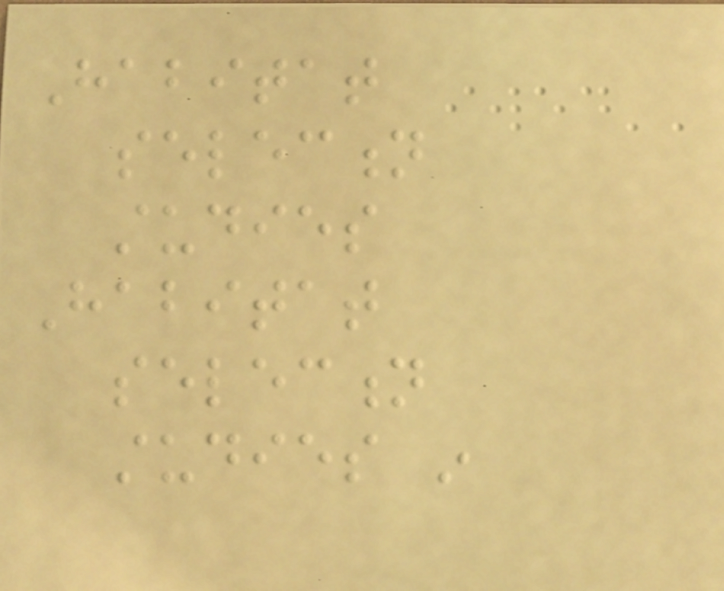Habitat
selection
studies
Habitat
selection
studies in
